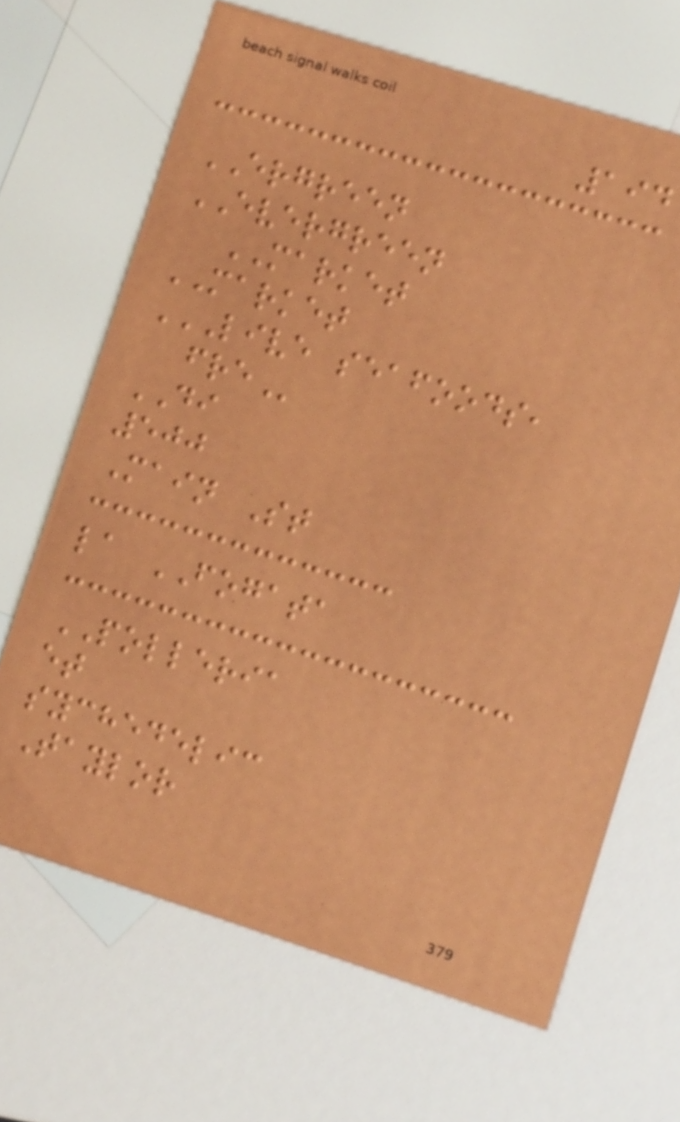194
ERGREEN
EVERGREEN
MARKET
MARKET
LIVE SEAFOODS,
FRE
DI
500
Main St
la FOGATA
POLLERIA
et
sychedelic
Taylor
